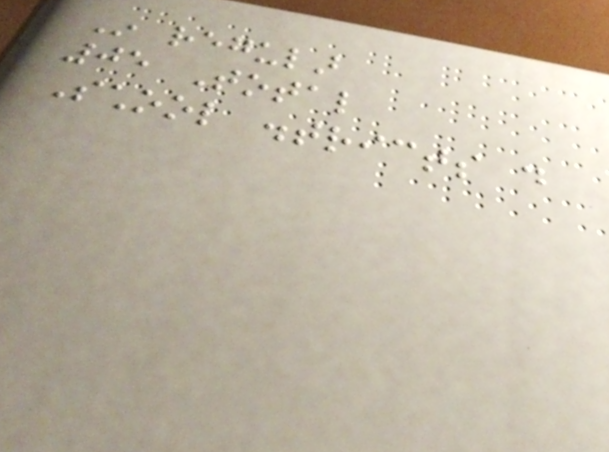In regular
05 Total
School districts do
